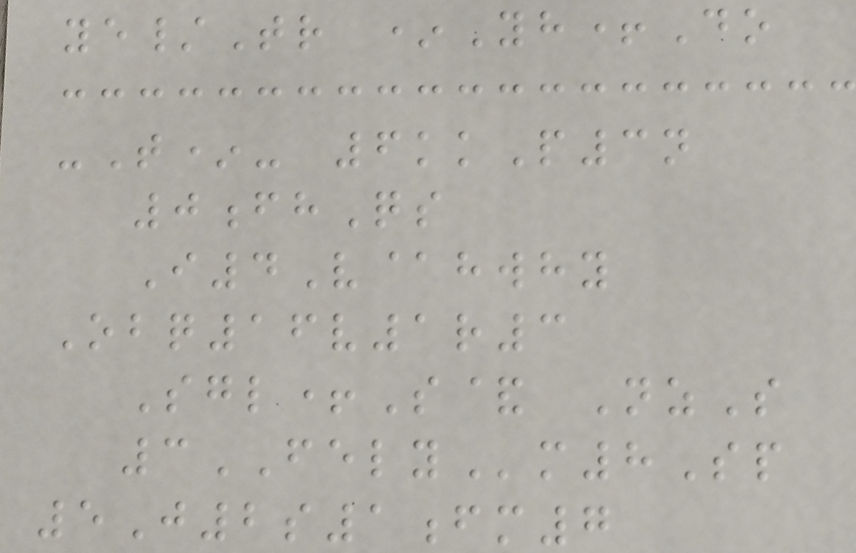ye/Tr *Yh+Do
-T*- 6kkP3n
0fhQs
I4V@hwhy
Obq16v1r3
Sgl+S& NzS
3FELYm8Sp
5J2s1fm7
